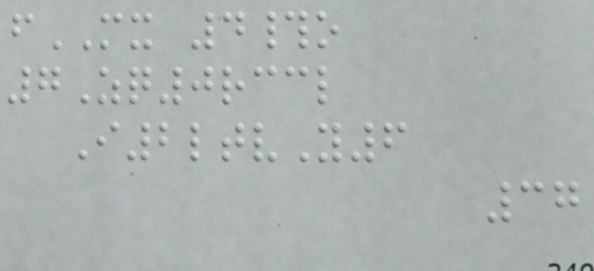fMX 4#o
7Zq0rccl
I2ltvY6
37
